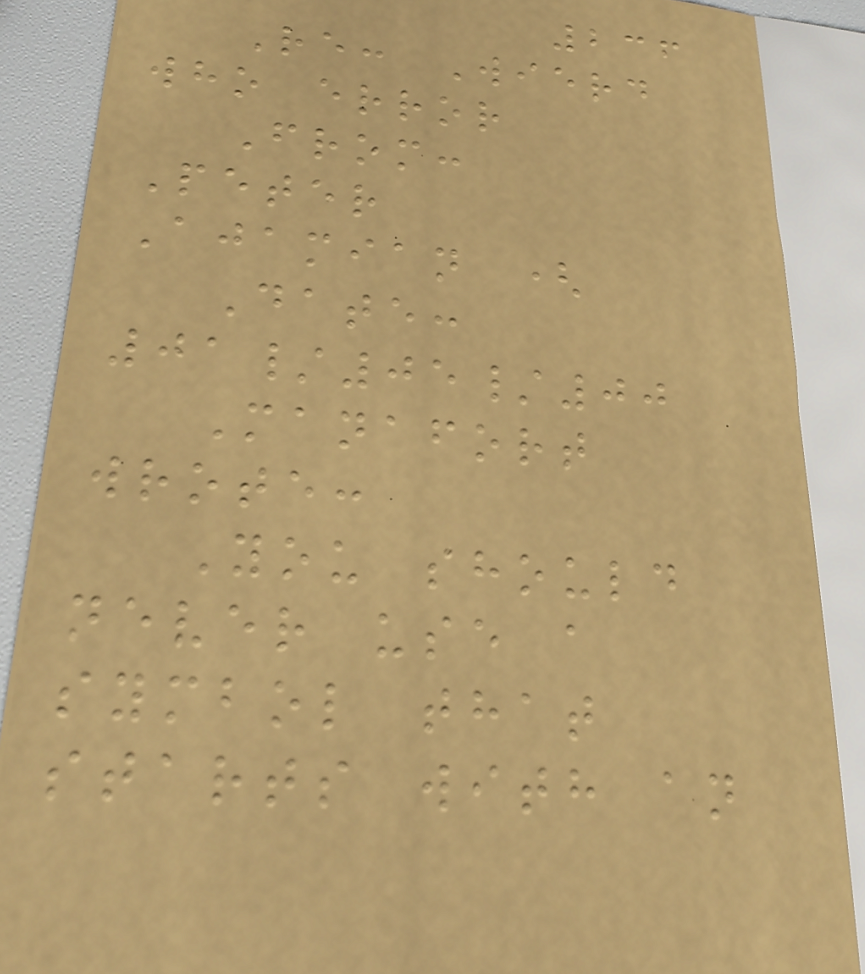236
Re: Wierd
who error
From:
Peter
Ajamian (
Date:
01/05/00
Manafort
wrote:
You should
never use a
symbol that
starts with an
